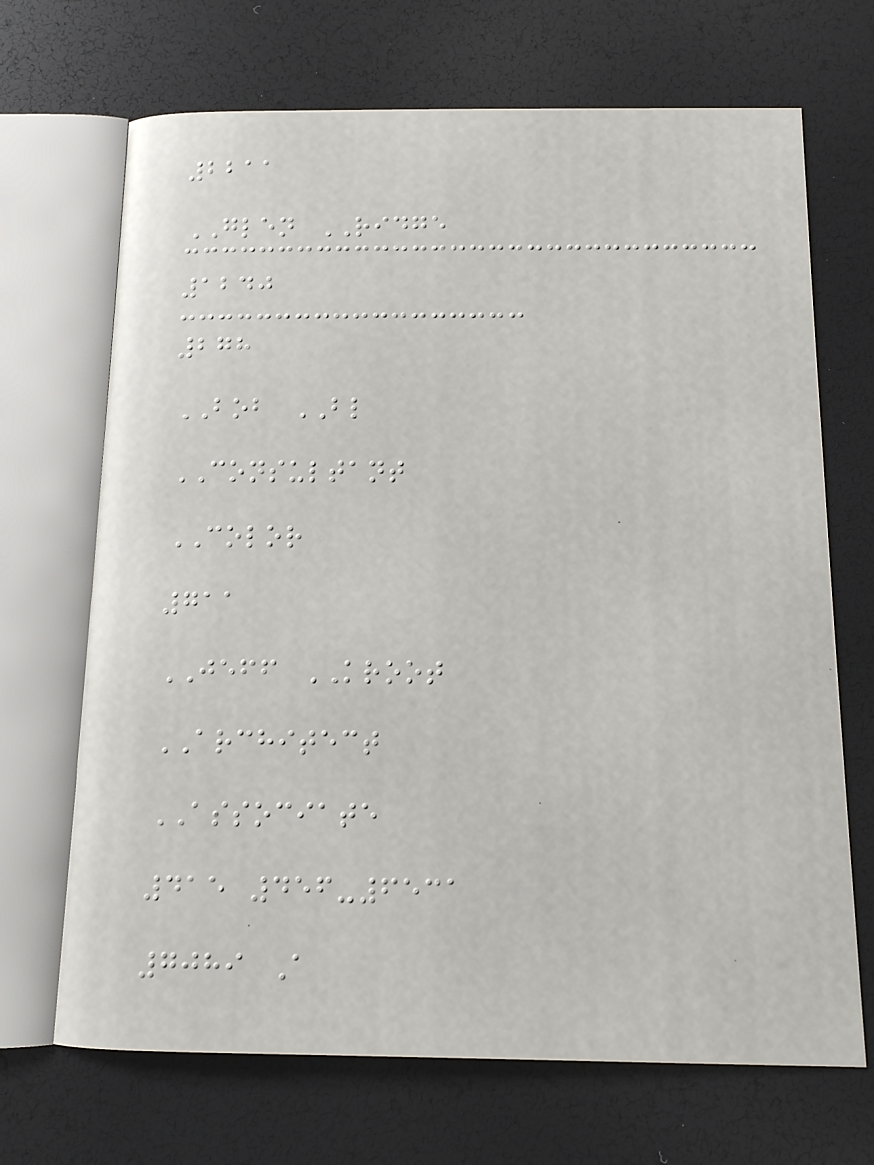2211
GLEN RIDGE
1240
278
BOB BL
CONSULTANT
COLOR
711
JEFF KROOT
ARCHITECT
ASSOCIATE
415 456-6531
7089 A
